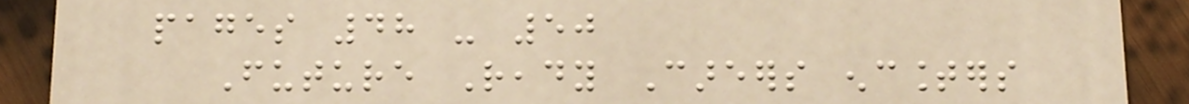pages 48 - 50
Future Ready Careers encounters
